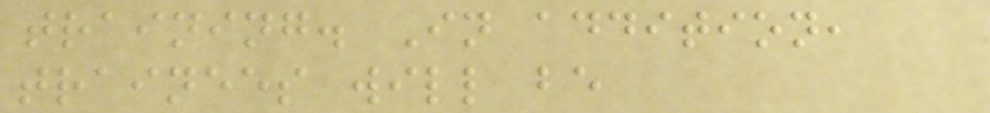training. In addition,
trainees will be
